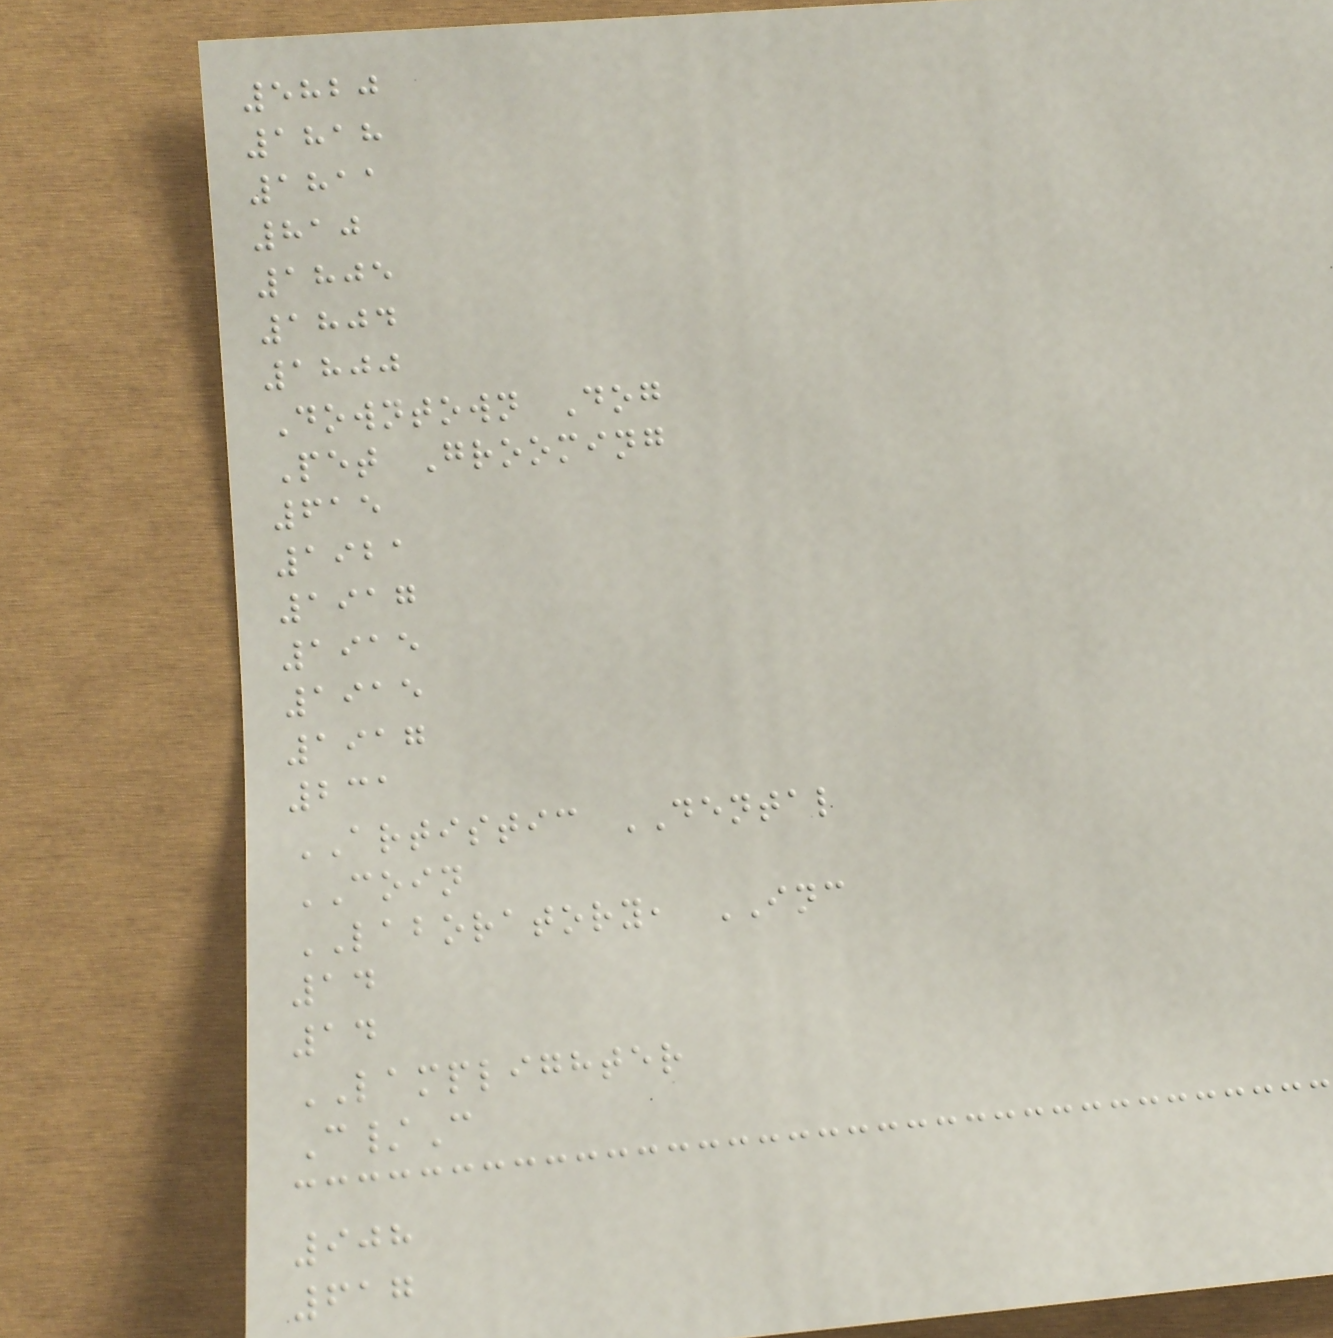5820
1818
1811
810
1805
1804
1800
Downtown Dog
Pet Grooming
615
1921
1917
1915
1915
1917
231
ARTISTIC DENTAL
COIN
LABORATORY, INC
14
14
LAMPLIGHTER
C/C
908
617
